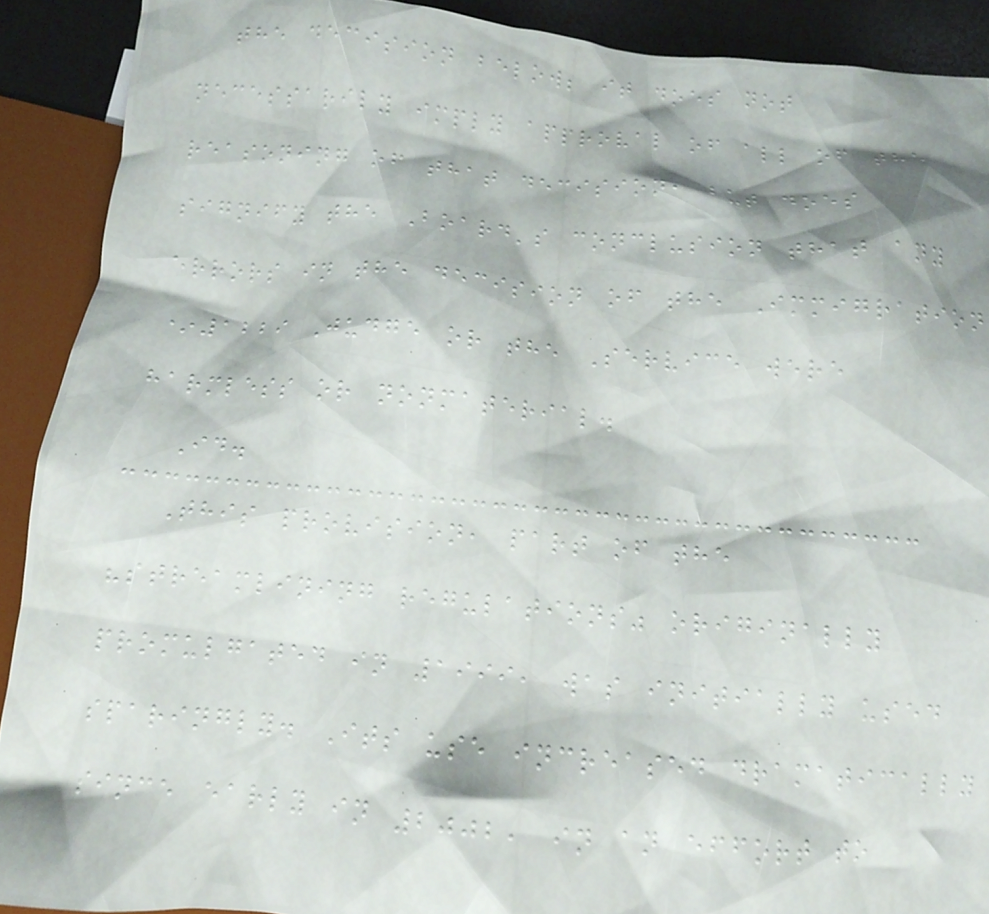the decision below; it does not
necessarily imply approval of all of the
reasoning of that decision, but does
signify the Board's conclusion that any
errors in the decision of the Immigration
*1229 Judge or the Service were
harmless or nonmaterial.
Id.
This provision, part of the
"streamlining regulations" originally
promulgated in 1999, was initially used
sparingly. Its use increased dramatically
since early in 2002, in an effort to
